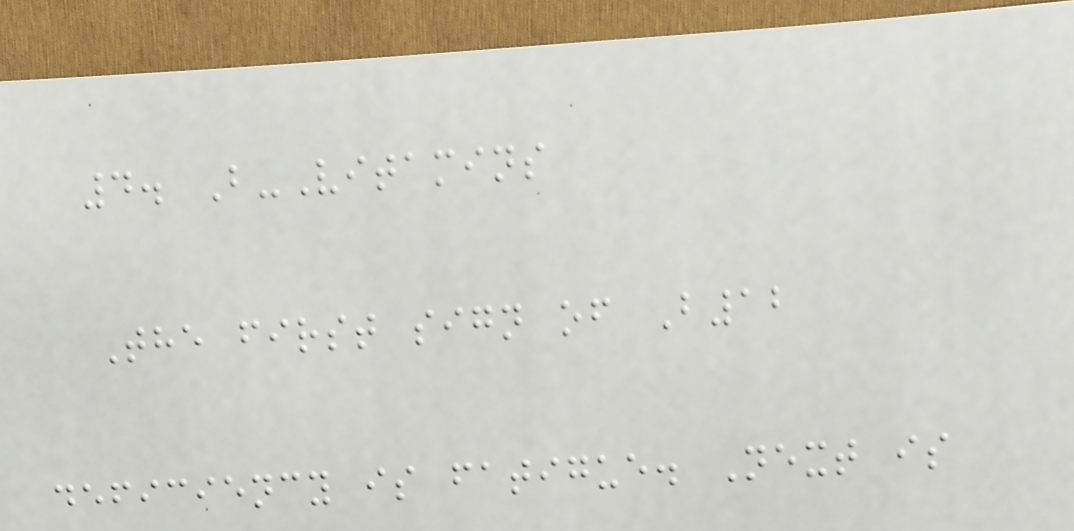4. B-Vitamins
The first sign of B12
deficiency is fatigue. Next is
